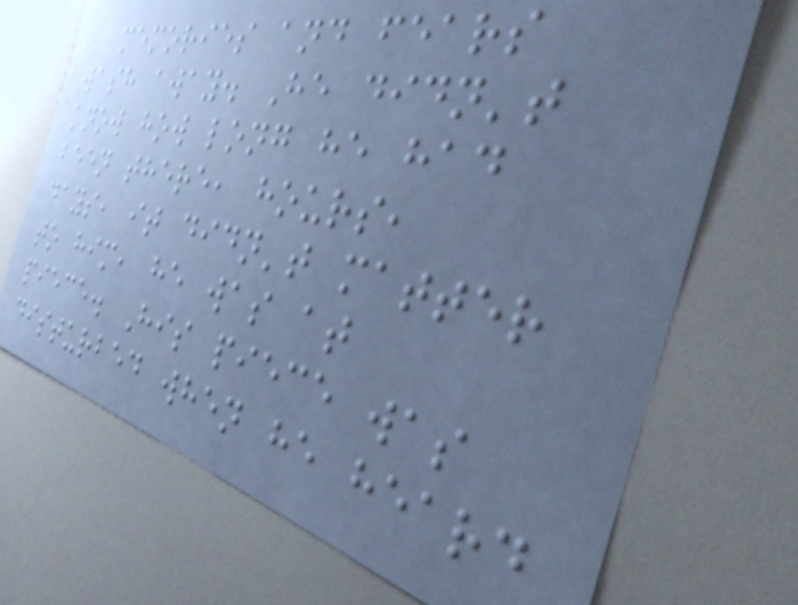memories and fears
wash away. He didn't
know how long he had
been there, hours,
days, it didn't matter
to him, he was at
piece. His piece was
disturbed when he heard
